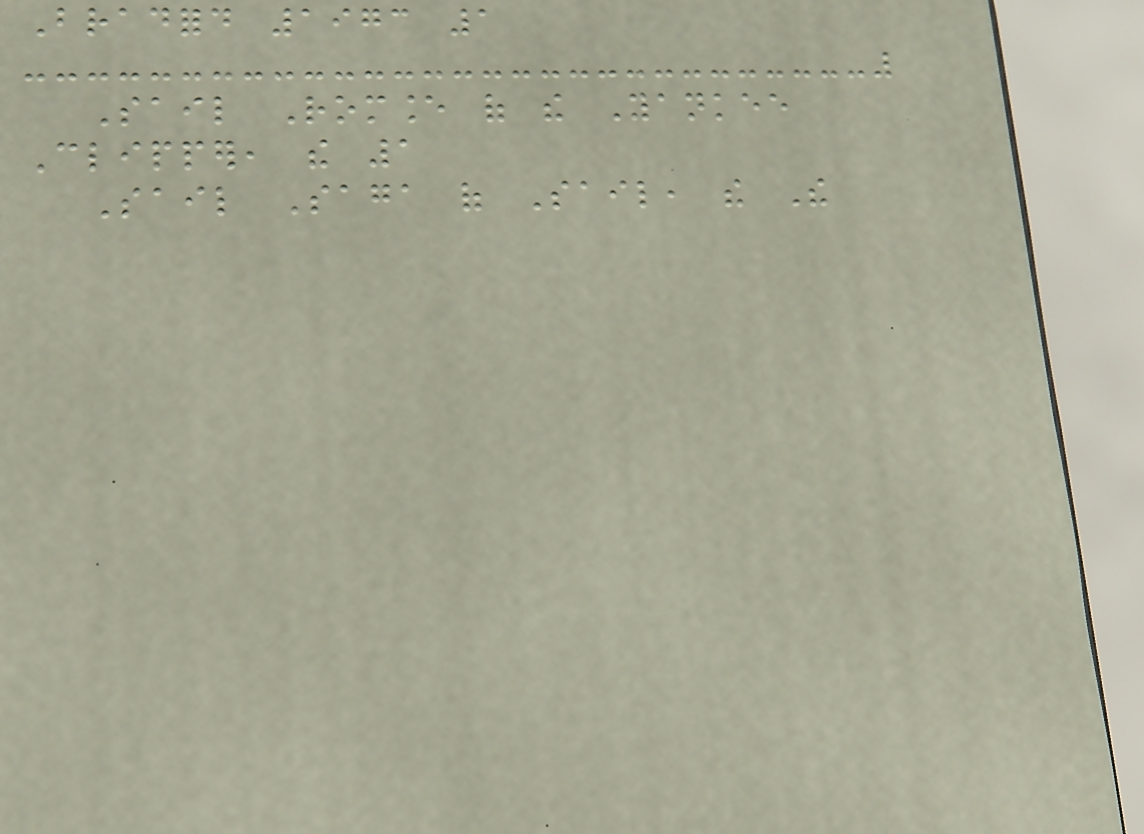Bradford 1973 1
Sail Romance of the Yankee
Clipper, the 1
Sail Saga of Sail, the The
